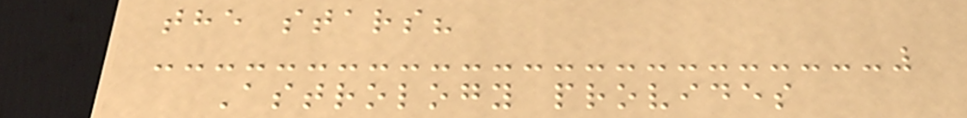the stars?
Astrology provides
